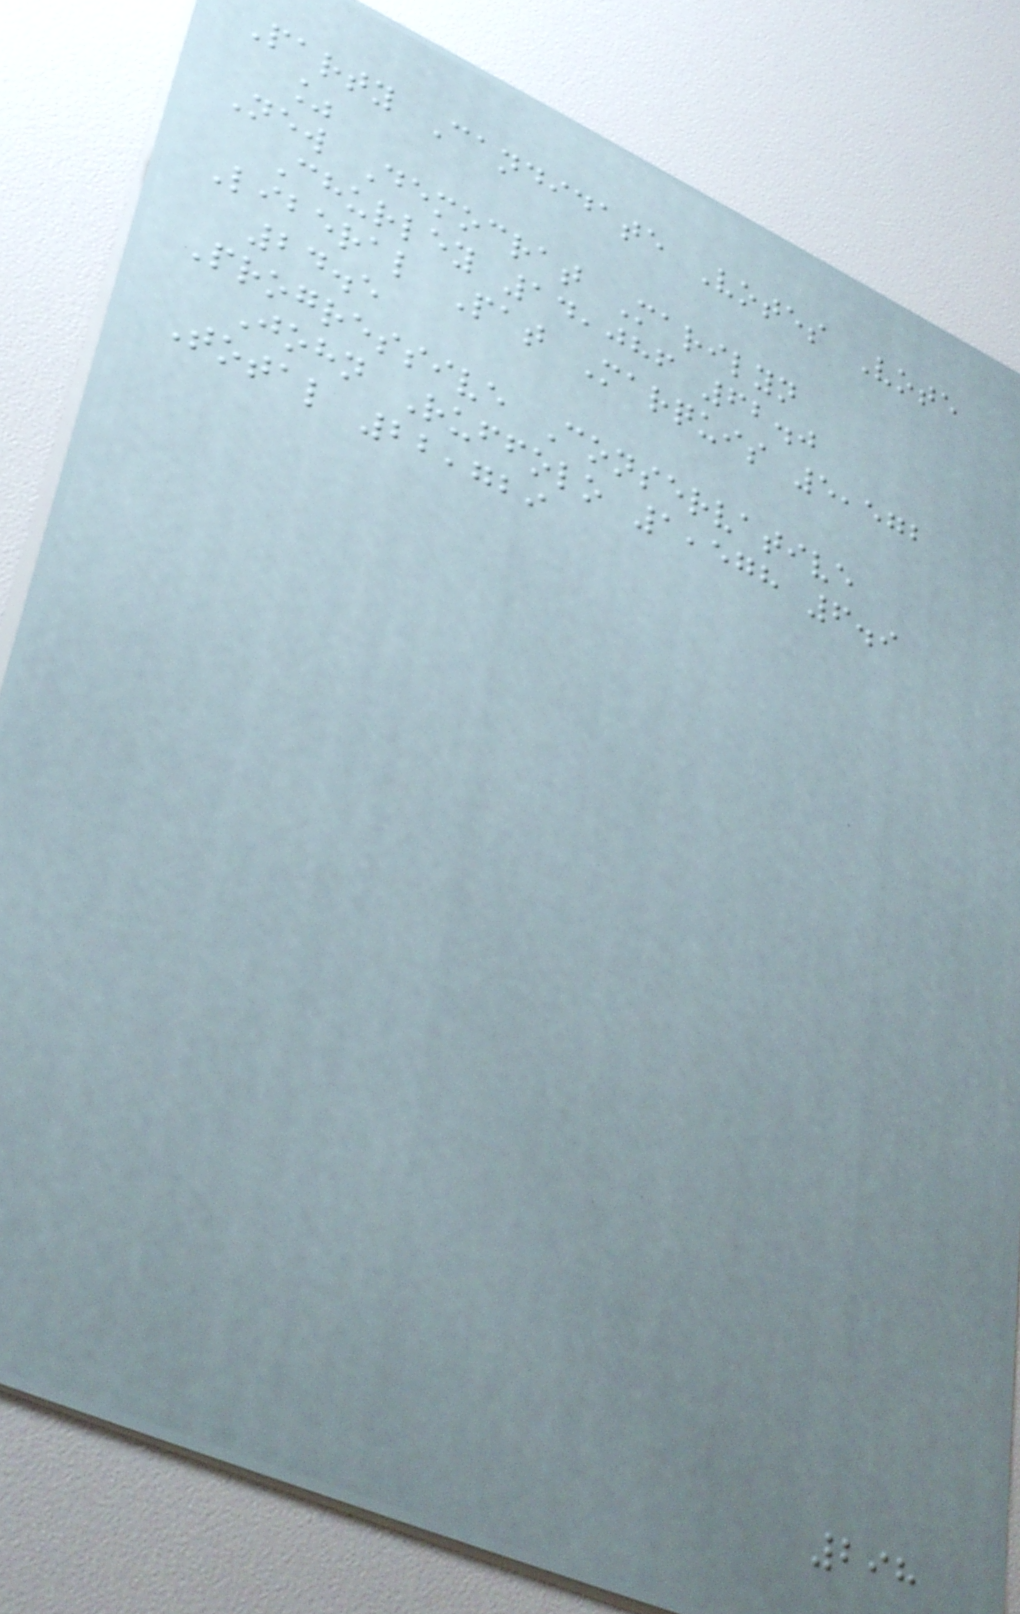Party Candidate Votes Vote
%
New Democrat Marilyn
Churley 14,086 62.0
Liberal Pat Marquis 5,572
24.5
Progressive Conservative
John Ruffolo 1,578 6.9
Total 22,729
298
